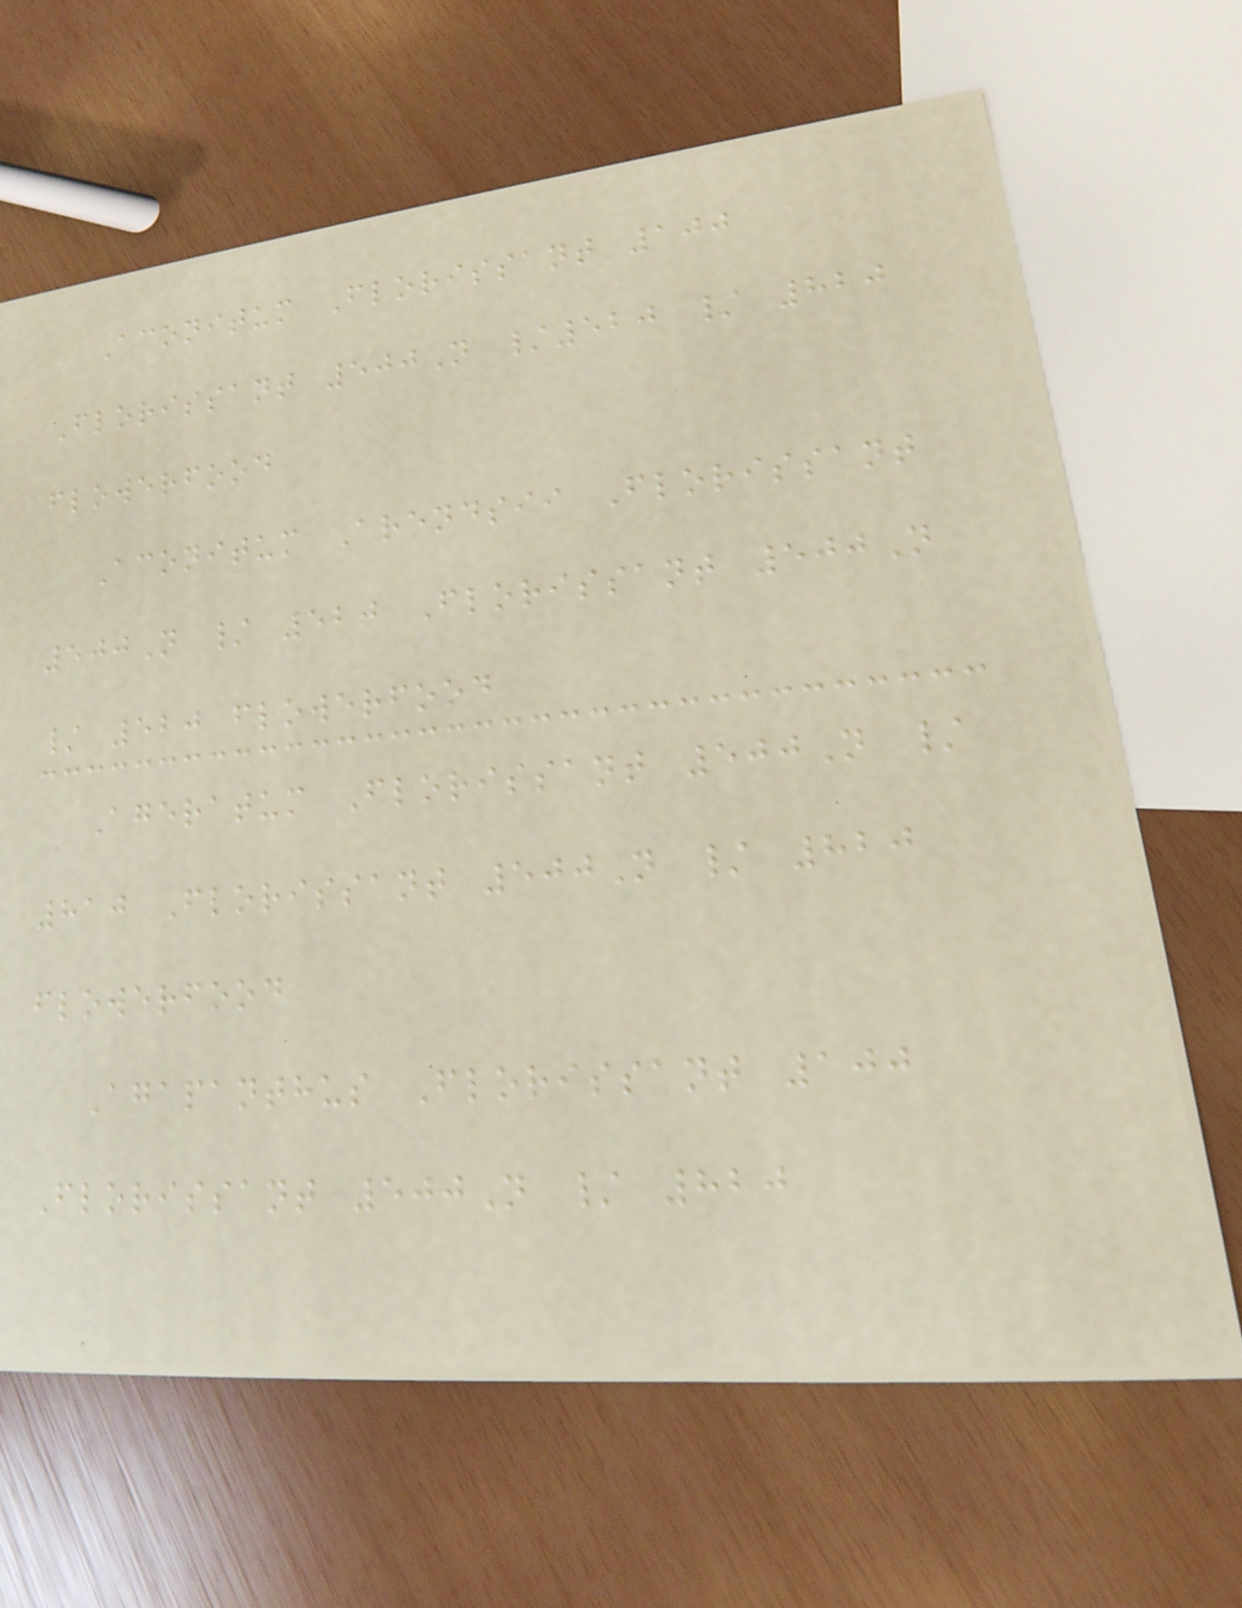Aconitum Florissant 100
Florissant 500N /520 / 820
flowerfood
Aconitum Arendsii Florissant
500N / 520 Florissant 500N
/ 520 flowerfood
Ageratum Florissant 500N /
810 Florissant 500N / 820
flowerfood
Agapanthus Florissant 100
Florissant 500N / 820
